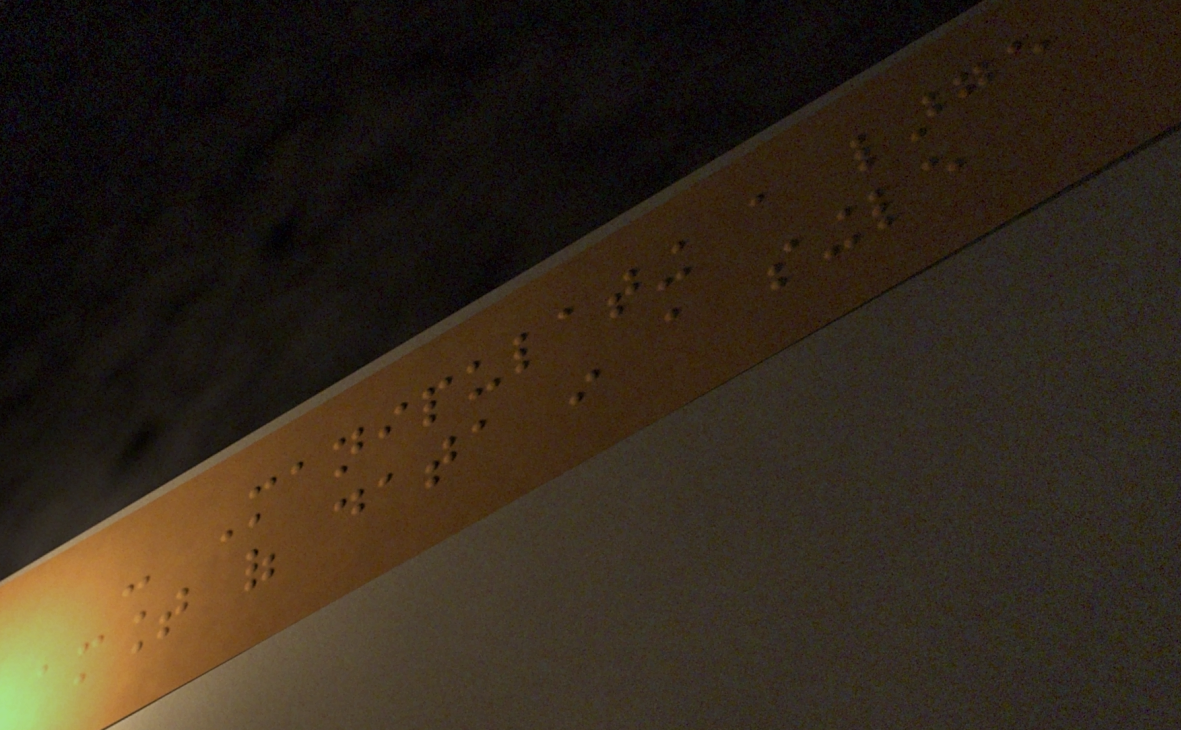- Manipulating a large
amount of data in a single
